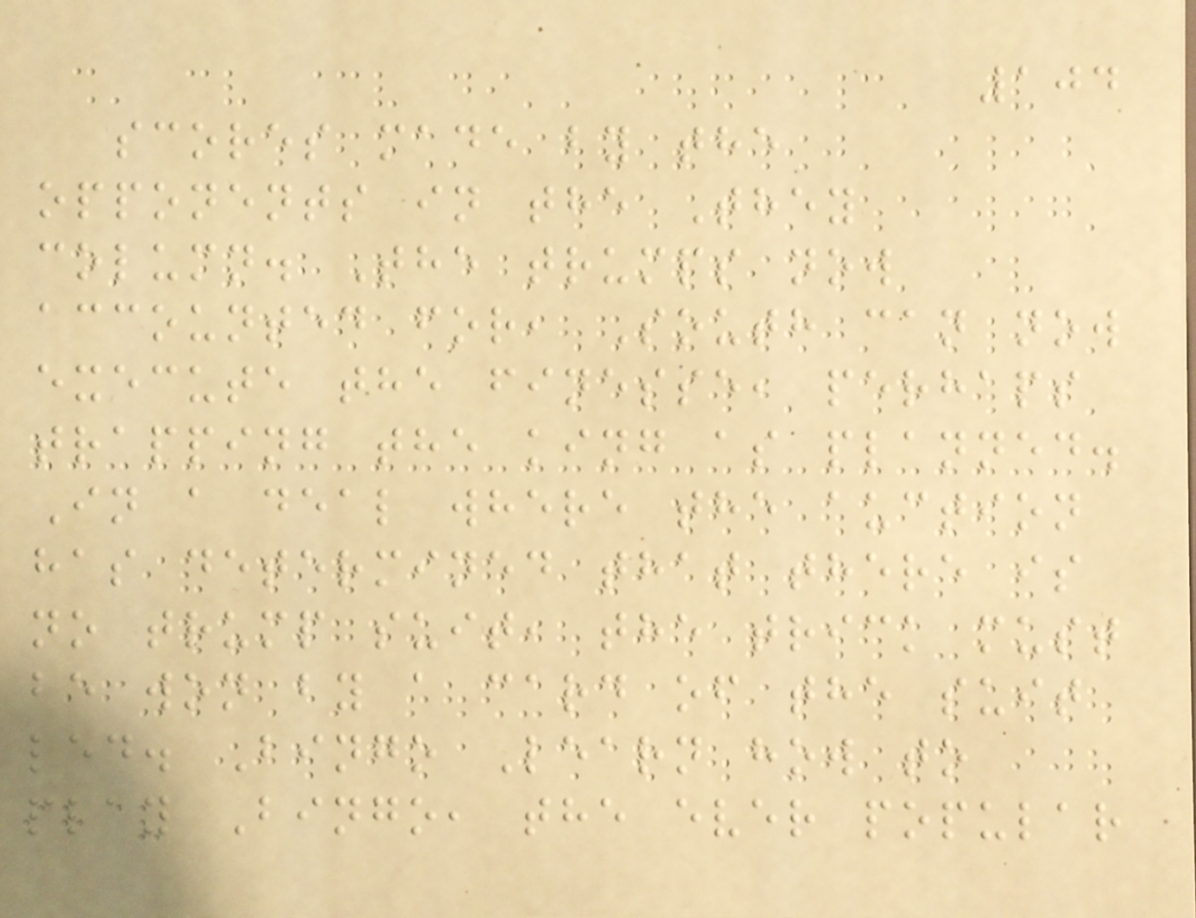104
scores made by the
opponents in the They
column. The trumps now
accounted for, South can now
execute the finesse, perhaps
trapping the king as planned.
In a deal where the auction
has determined that there is
no trump suit, the trick must
be won by a card of the suit
led. Bingo Learn how to
play Bingo, the ever popular
